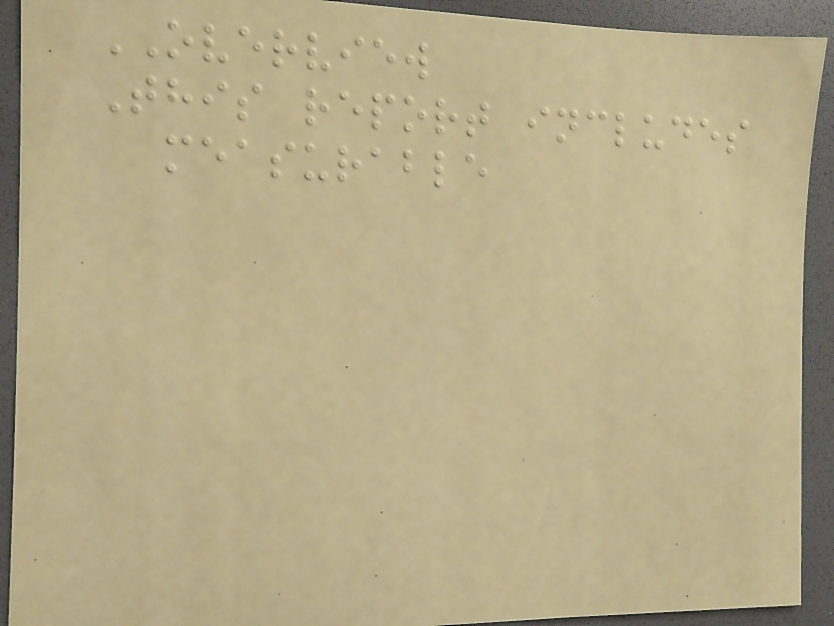OVERVIEW
This report includes
measurable
